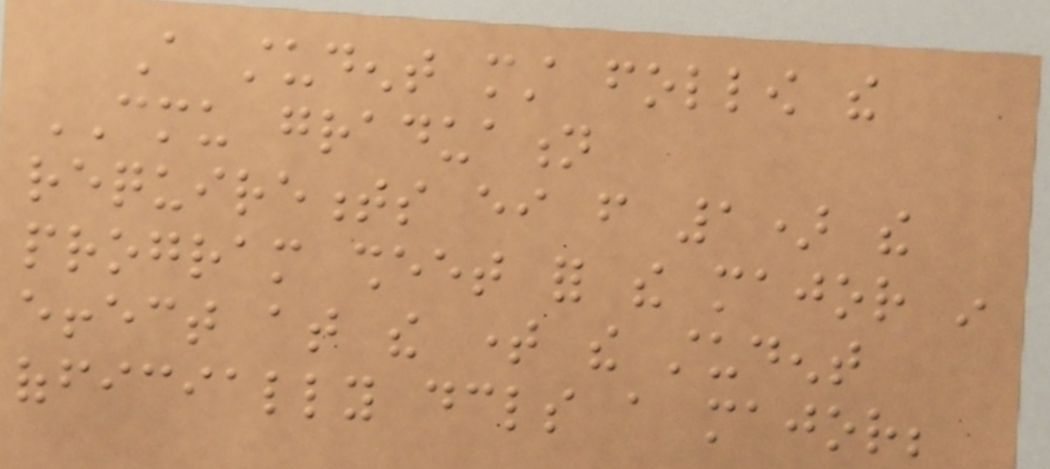A student must follow the
CMU graduation
requirements either from 1) the
program sheet for the major in
effect at the time the student
officially declares a major;
